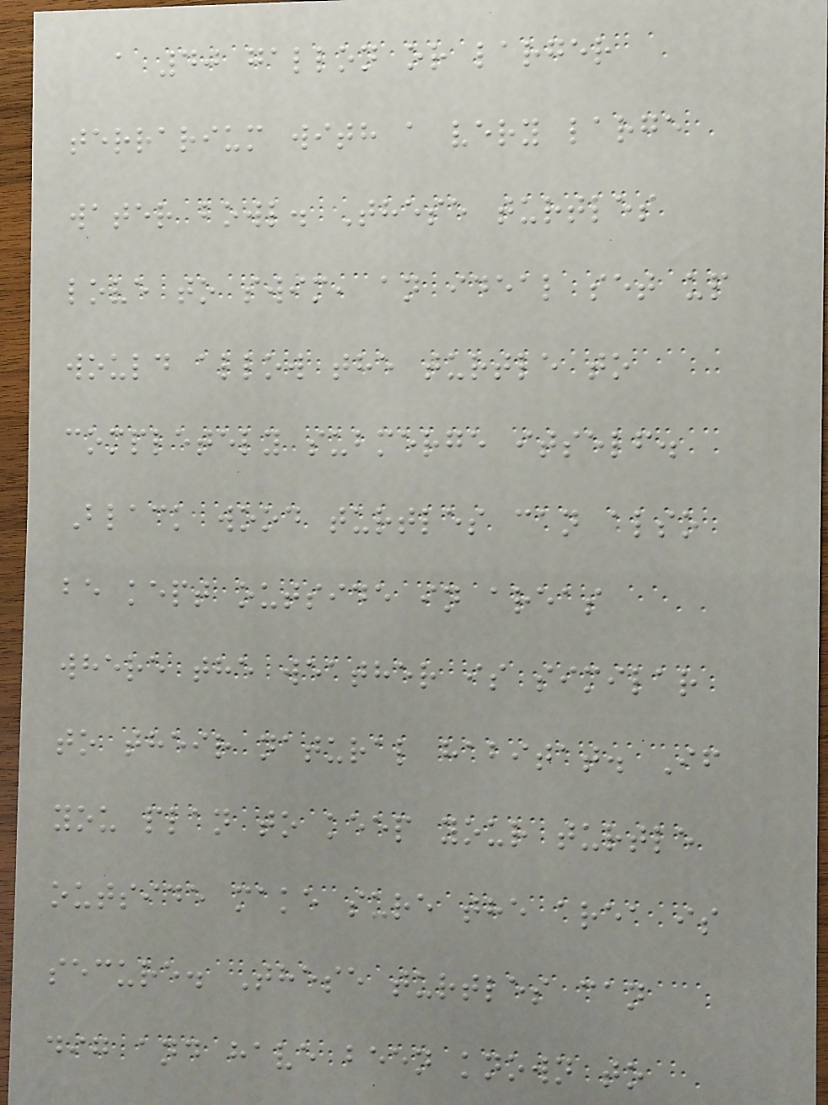a 40 gallon or larger
terrarium with a very large
water bowl. These turtles
love to swim, an ideal set up
would allow the turtle to
completely submerge itself.
Black wood turtles can also
be kept outside in areas
where the weather is similar
to their natural habitat. If
you plan to keep your turtle
outside make sure the area is
secure. These turtles can
dig and have been known to
